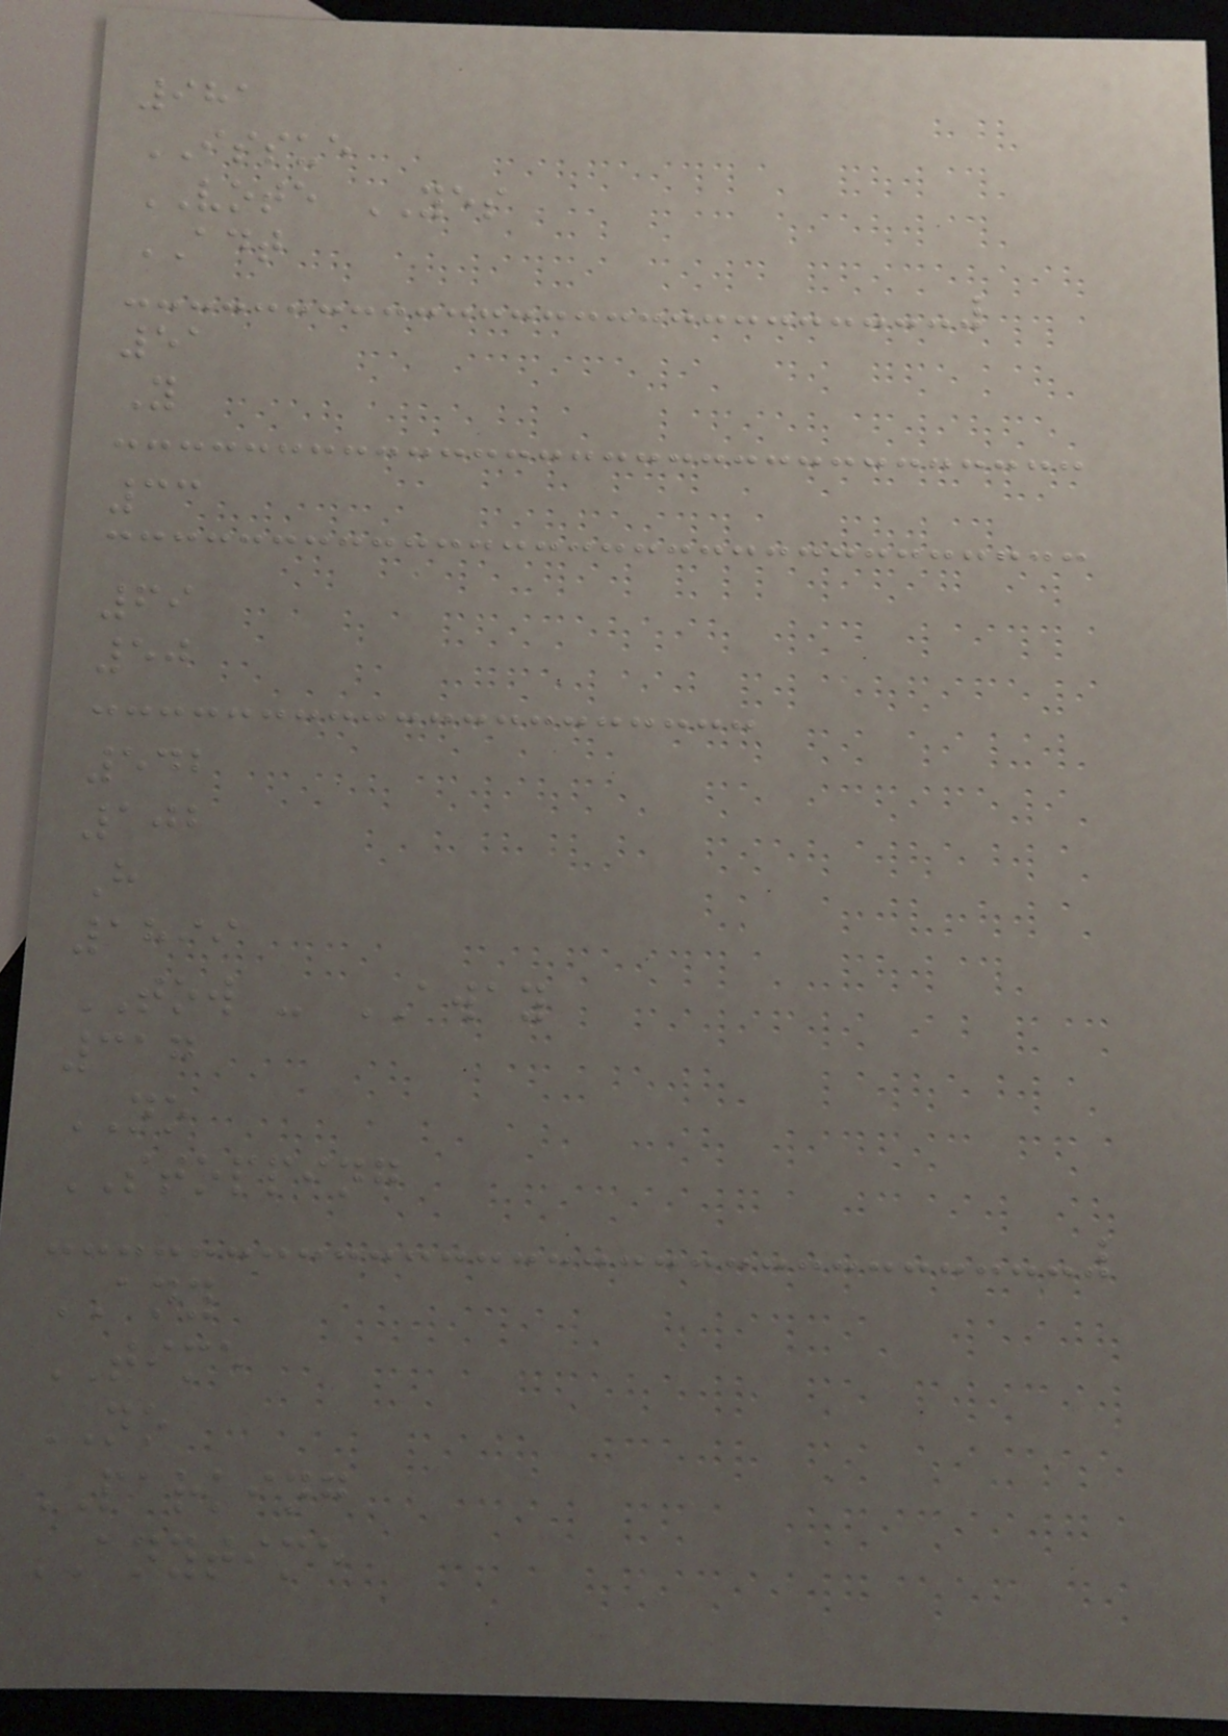981
ISSUE
VOTE YES
ADT
51
Y
33
69
50
542
102
H
1899
TOW - AWAY
317
NO
STOPPING
ANY
TIME
NO
PARKING
ANYTIME
